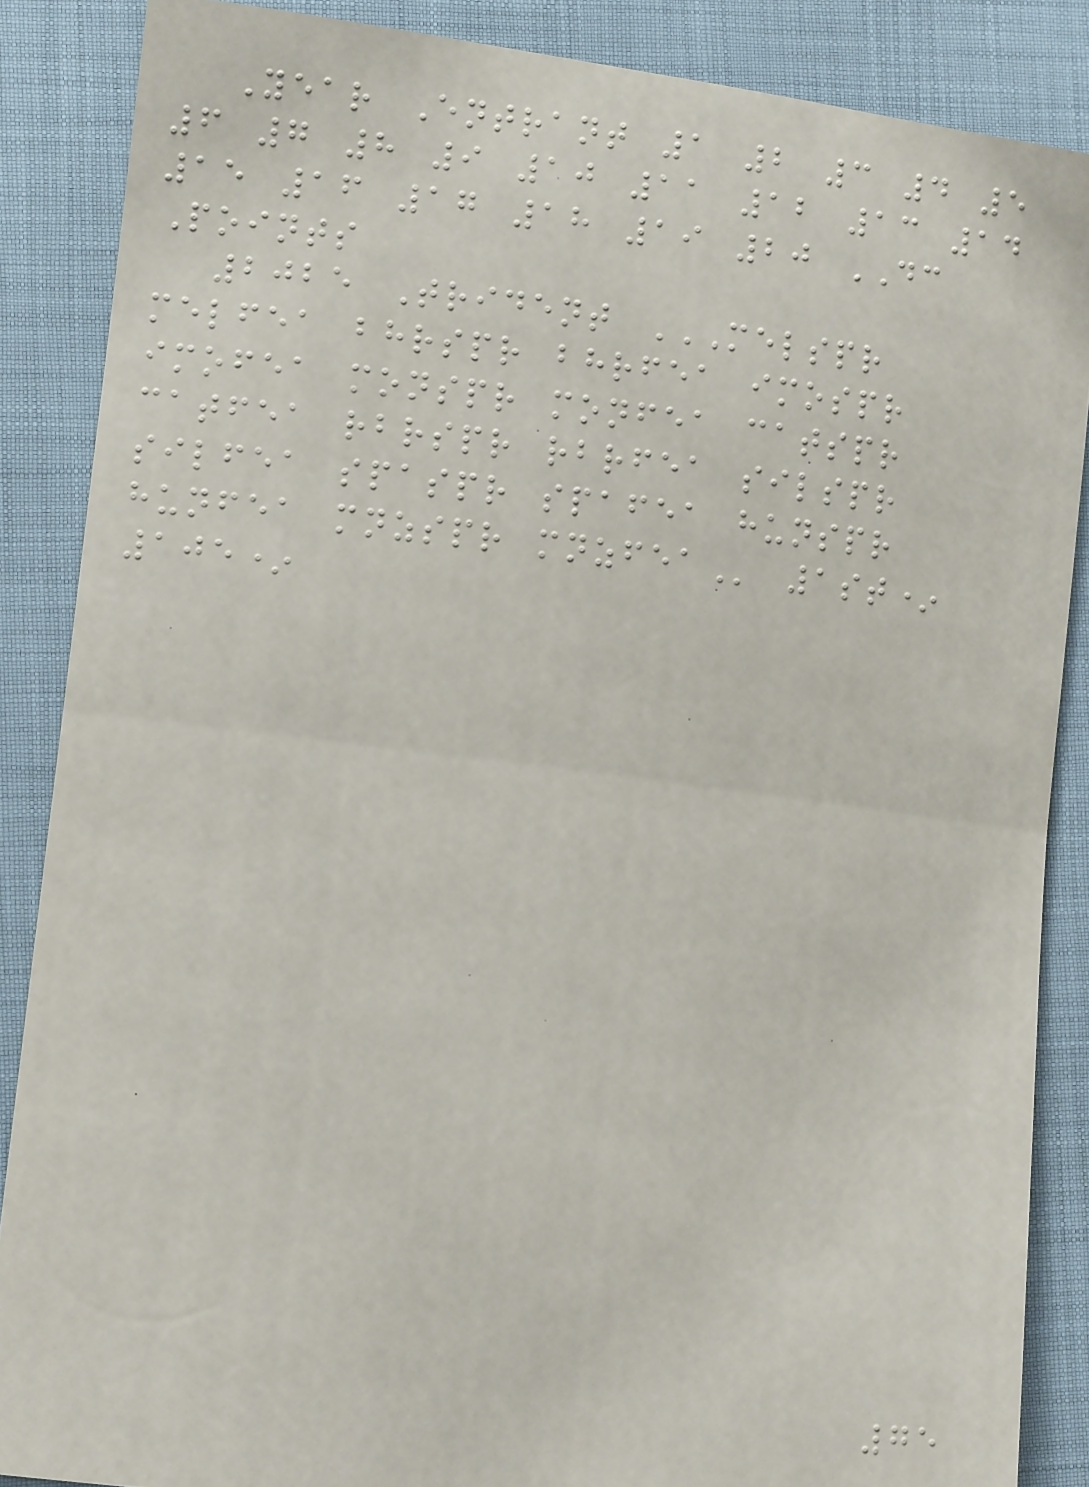Year Entrant 1 2 3 4 5
6 7 8 9 10 11 12 13 14
15 16 17 18 19 20 DC
Points
2025 Trident MELSPR
MELFEA BHRSPR BHRFEA IMOSPR
IMOFEA MONSPR MONFEA CATSPR
CATFEA RBRSPR RBRFEA SILSPR
SILFEA SPASPR SPAFEA HUNSPR
HUNFEA MNZSPR MNZFEA 1st*
105*
75
